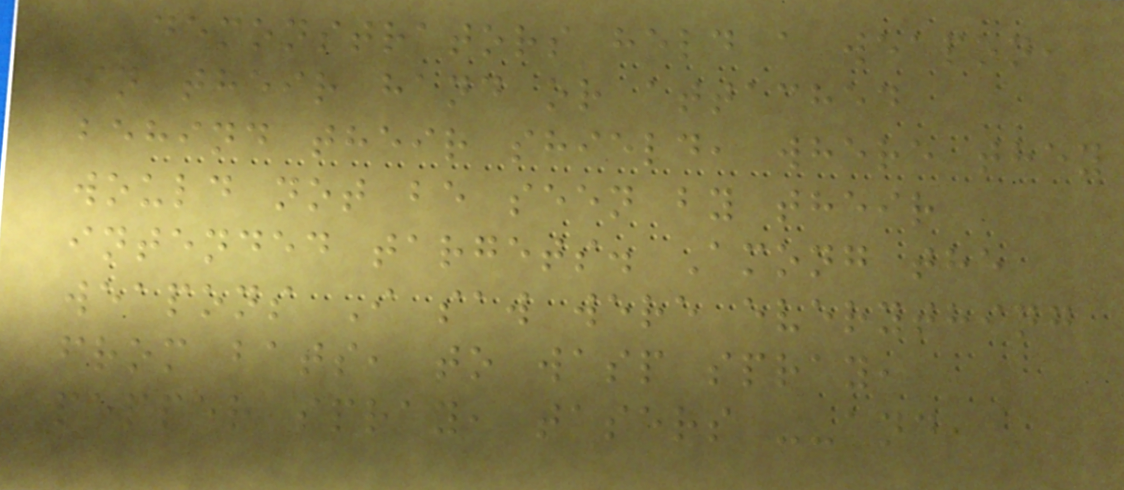demonstrators held a weapon,
in their hand or attached
behind their shield, where they
would not be seen by their
intended targets. Among the
weapons I saw were everything
from bats, to wasp spray,
pepper spray, tasers --and,
